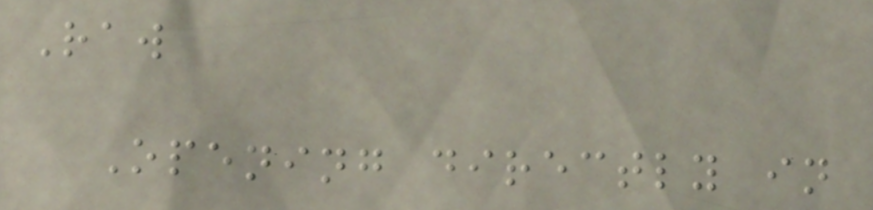Raw
Opening directly in
